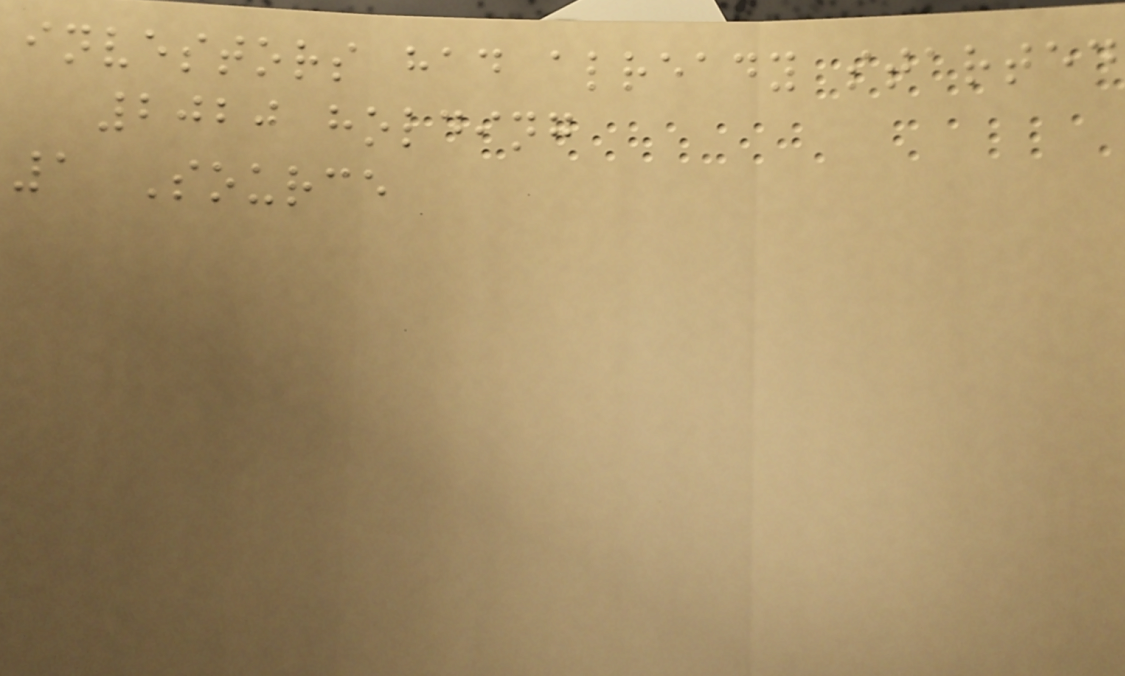investors had already started
2020 holding
1 Source
